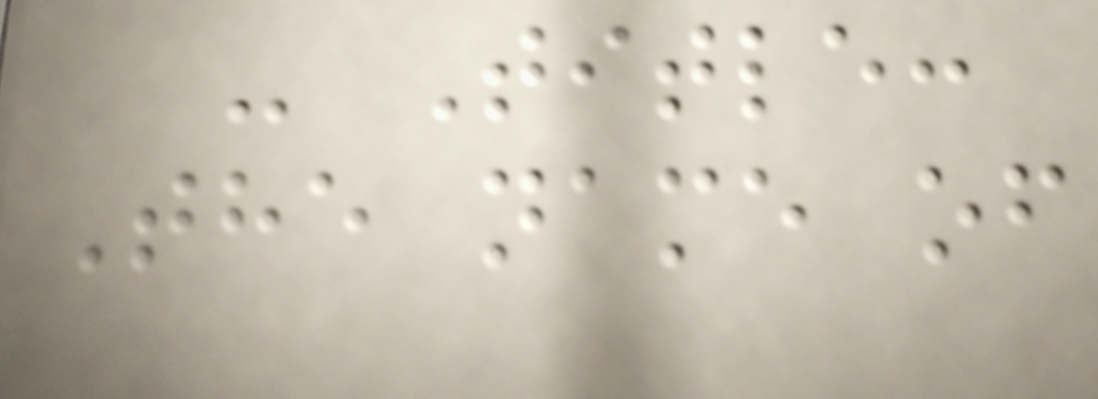- Title:
The name of
